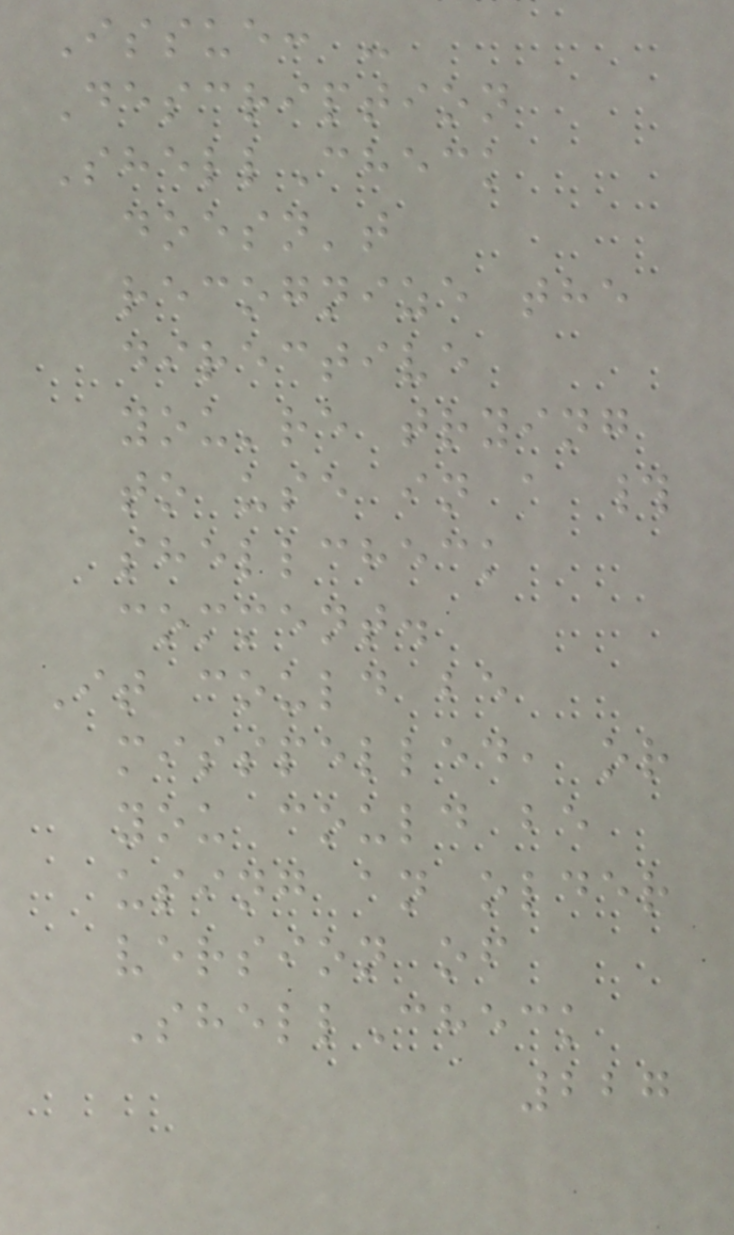Issue: -
Description
ShellCheck
doesn't
recognize the
directive
you're trying
to use in a #
shellcheck
comment.
It could be
misspelled, or
you could be
using an older
version of
ShellCheck
227
